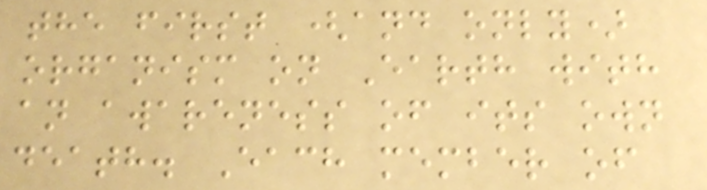the first (and only)
organism on Earth with
an awareness of its own
death. Each member of
